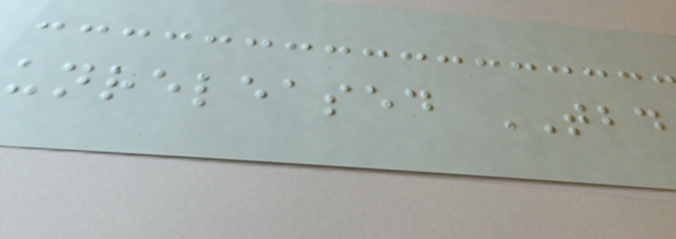unreleased TBD
